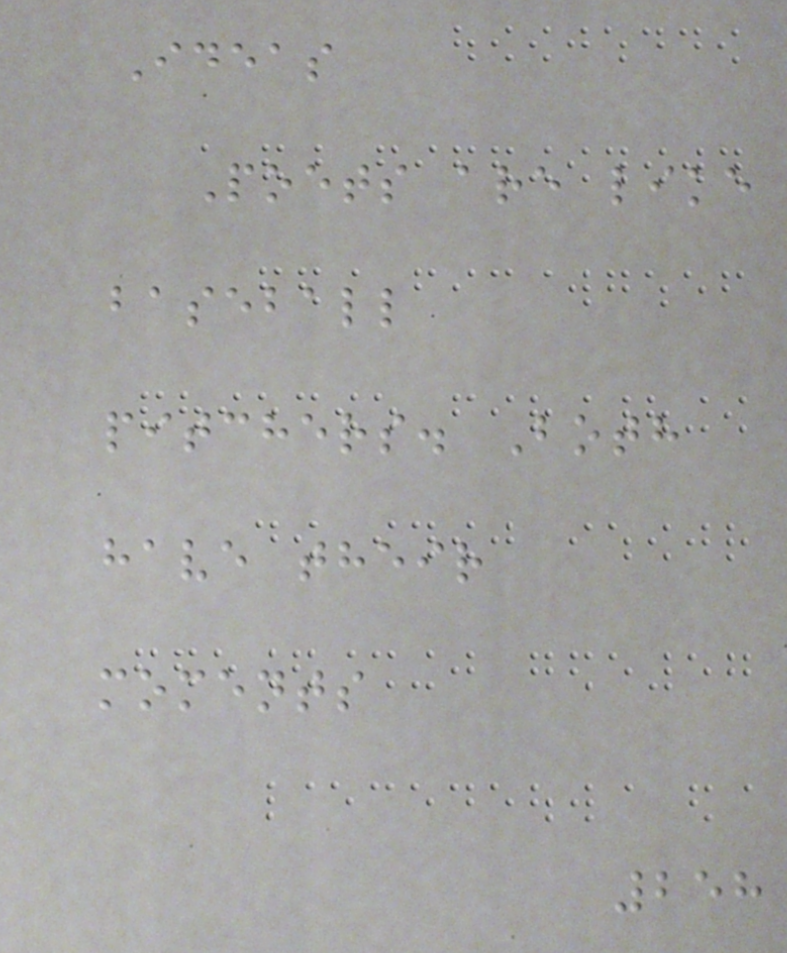Ideas
Poets are like
baseball
pitchers. Both
have their
moments
258
